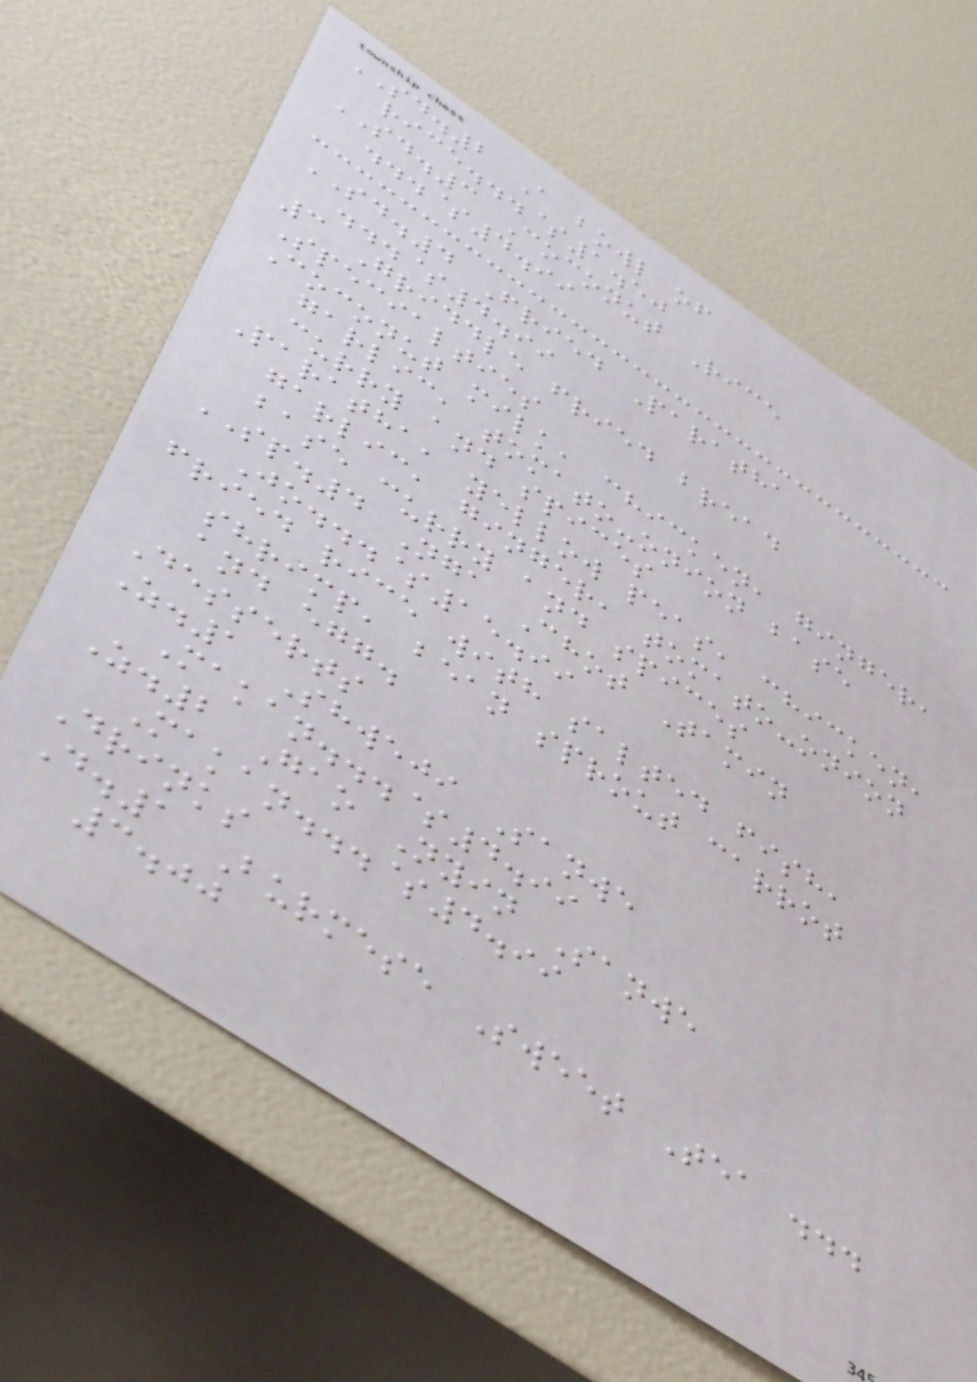SD.2 A bowl of
rice...$1.50
SD.3 Coconut Rice
...$4.99
SD.4 Fried Paratha
...$4.99
3 Griddle fried bread
Specialties
Coconut milk, chicken, ginger,
garlic, tomato-onion base
curry and spices
Paratha, yellow peas, chicken,
garlic, ginger, tomato-onion
base curry and spices
SP.4 Nga Chot Tamin
Jo...$15.99
fried rice with salted fish,
shrimp, bean sprout carrot
and egg.
Desserts
Z.1 Shweji Sanwe
Makan...$4.99
Z.2 Gao Nyin Sanwe
Makan...$4.99
Drinks
D.1 Burmese Sweet Tea ...
3.00
